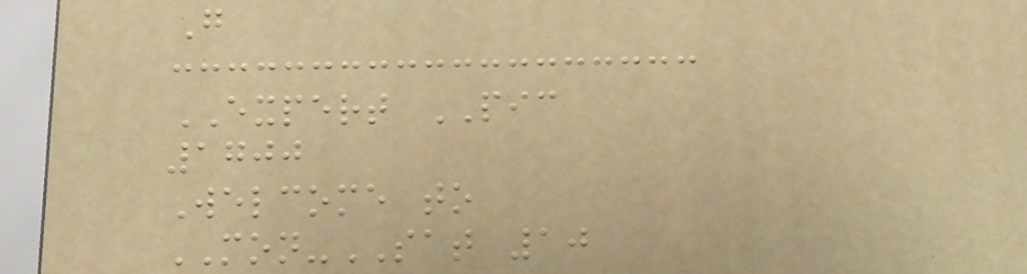G
EXPERT PIC
1700
Welcome to
MON-SAT 10
